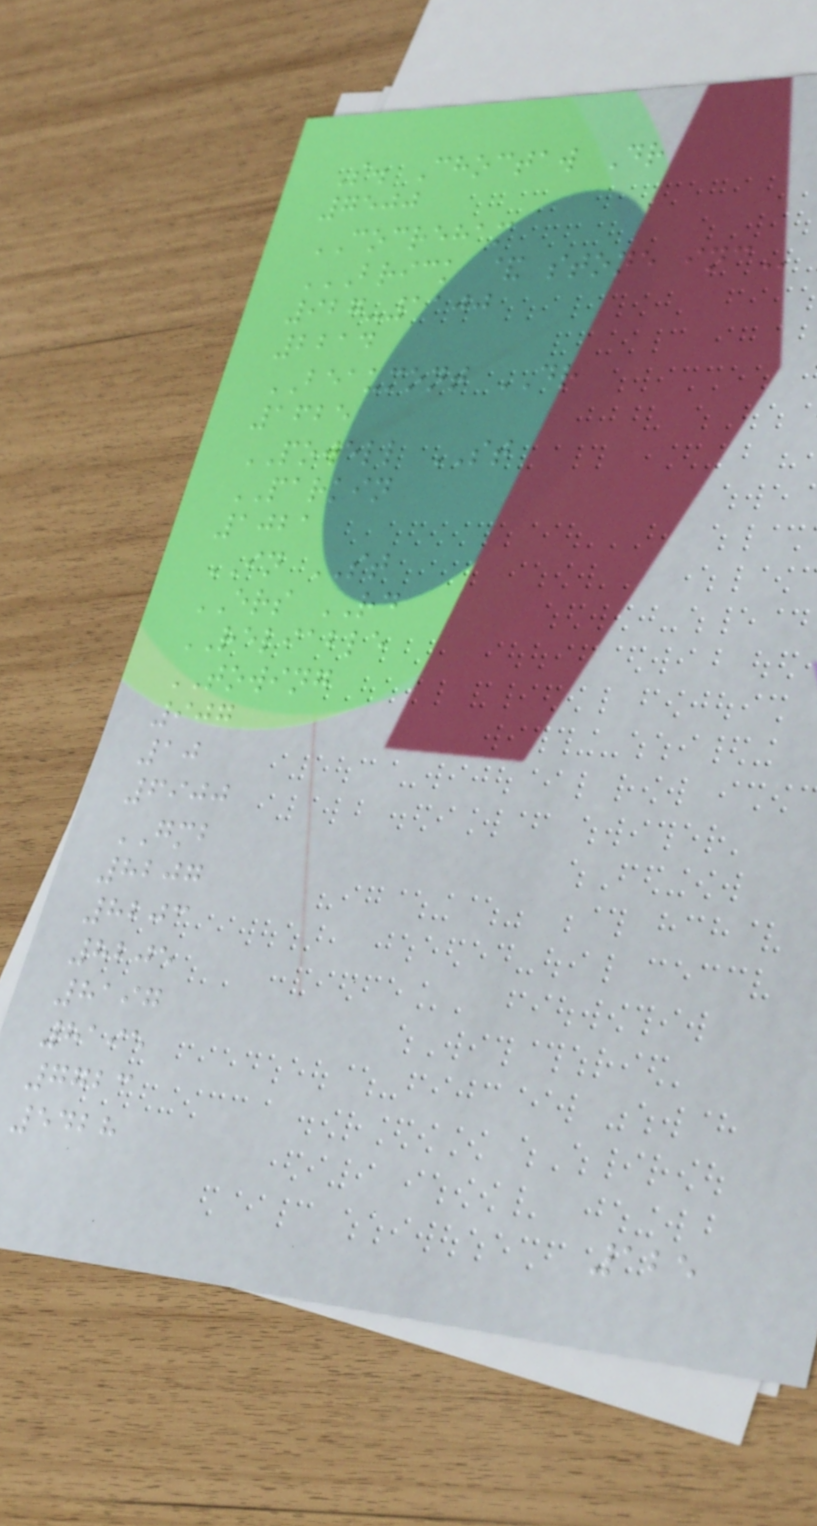S. Choctaw Dr
7500
COCREHAM
BRICK & STONE INC
927-1100
2214
BEAUMONT DR
1625
POWELL ST
PARKIN
1021
IN ST
ERS RD
RELIABLE
TOWING
907
10
6900
GMB
8207
8203
8205
8197
8195
7723
5428
125
